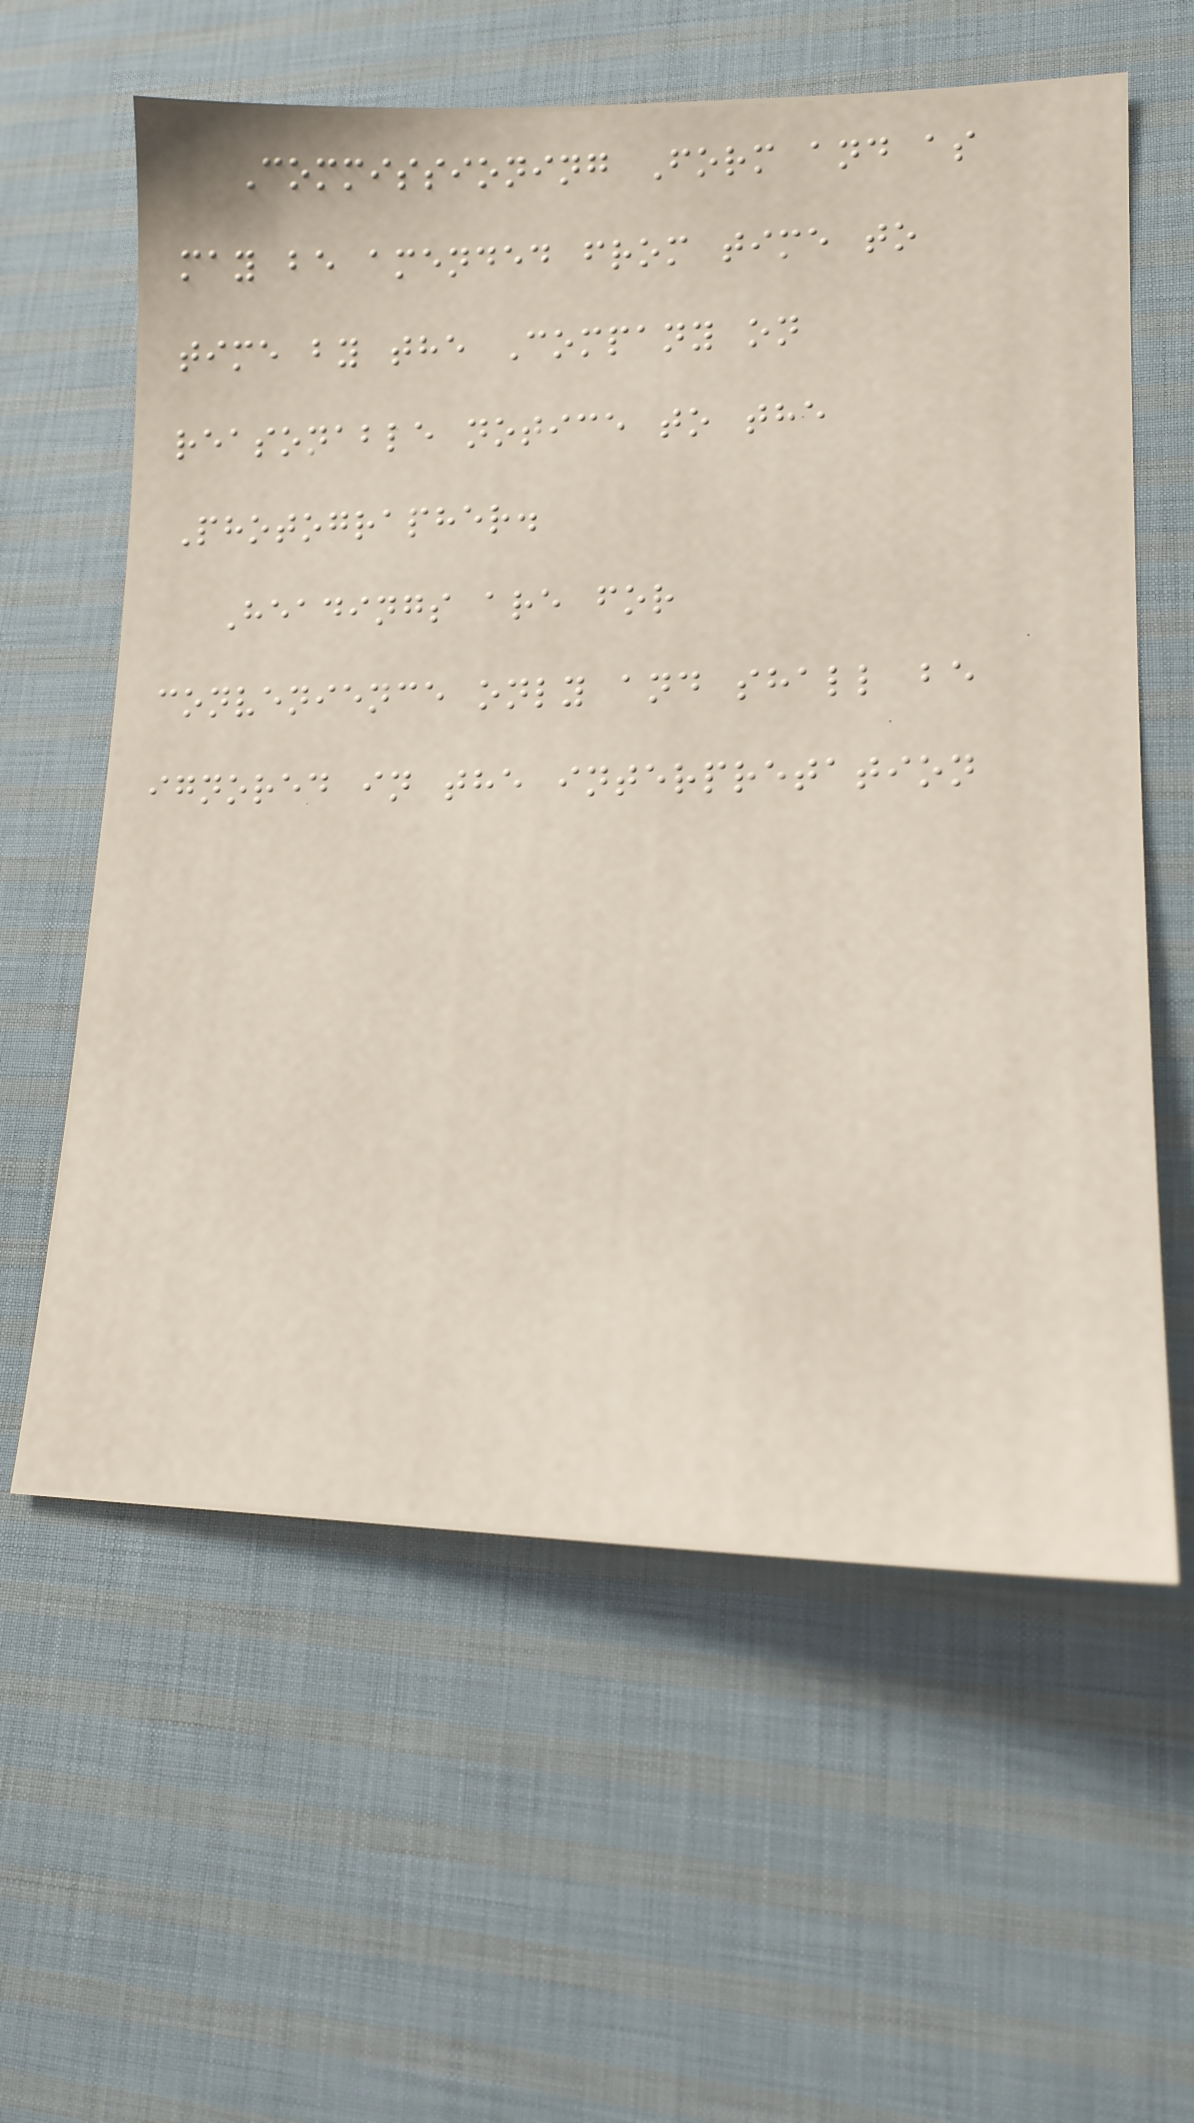Commissioning Form and as
may be amended from time to
time by the Company on
reasonable notice to the
Photographer.
Headings are for
convenience only and shall be
ignored in the interpretation
